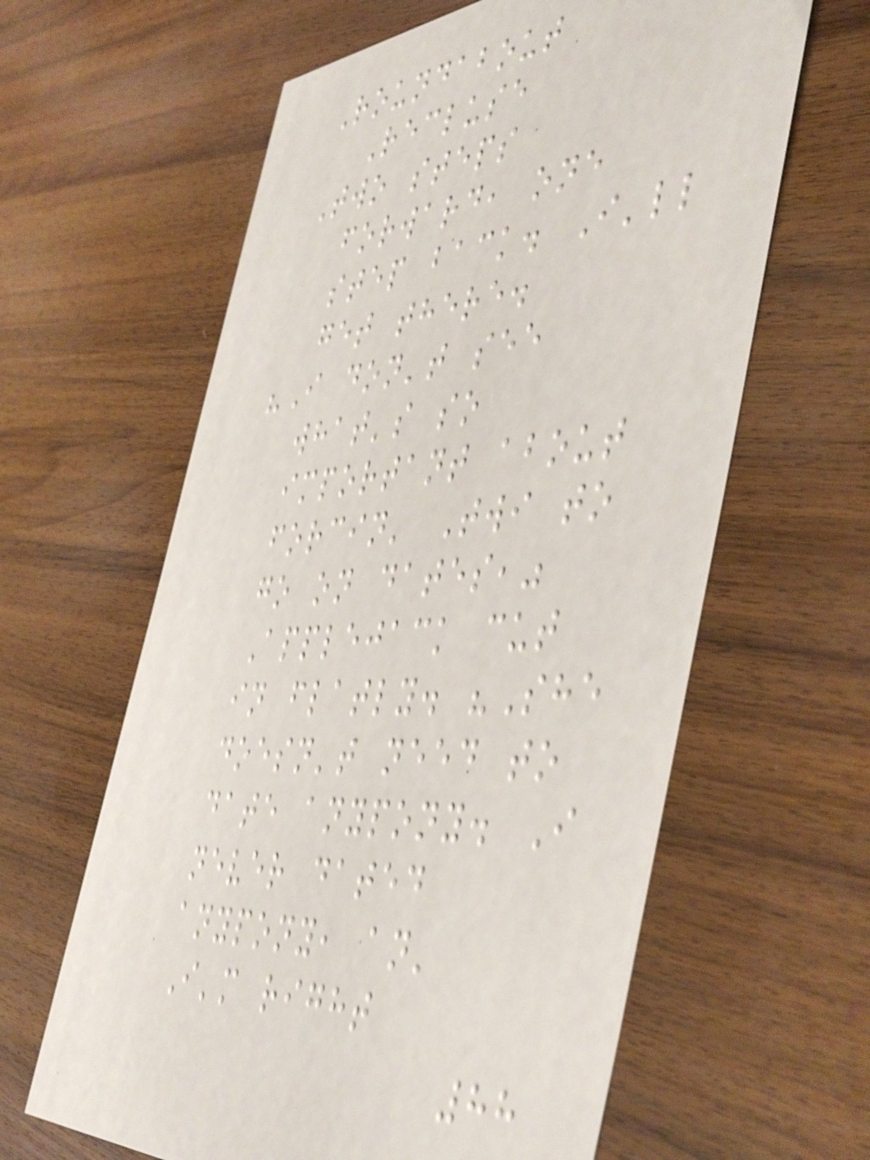Roundabout
Recluse
Two steps
forward, one
step back. I'll
get there.
"I don't see
what's so
important about
forcin' Twi to
go on dates,"
Applejack cut
in flatly. "She
doesn't need to
date anypony. I
never dated
anypony, an'
I'm right
88
